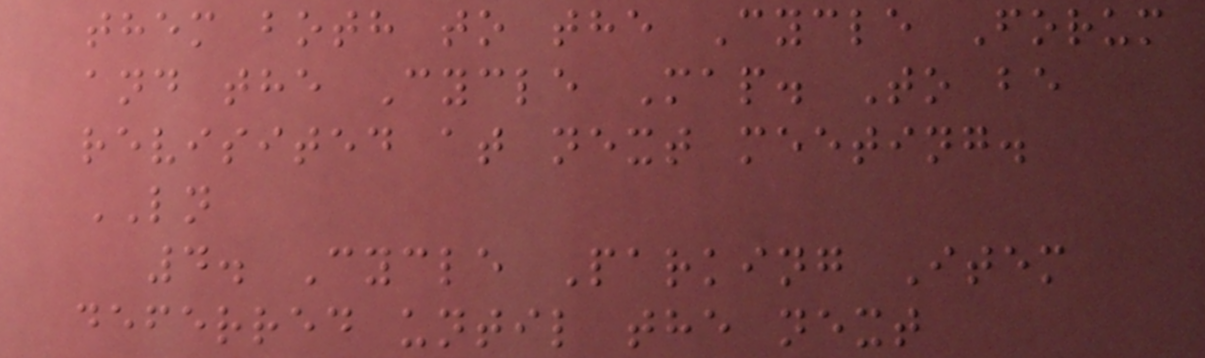them both to the Cycle Forum
and the Cycle Map. To be
revisited at next meeting.
LN
4. Cycle Parking Item
deferred until the next
